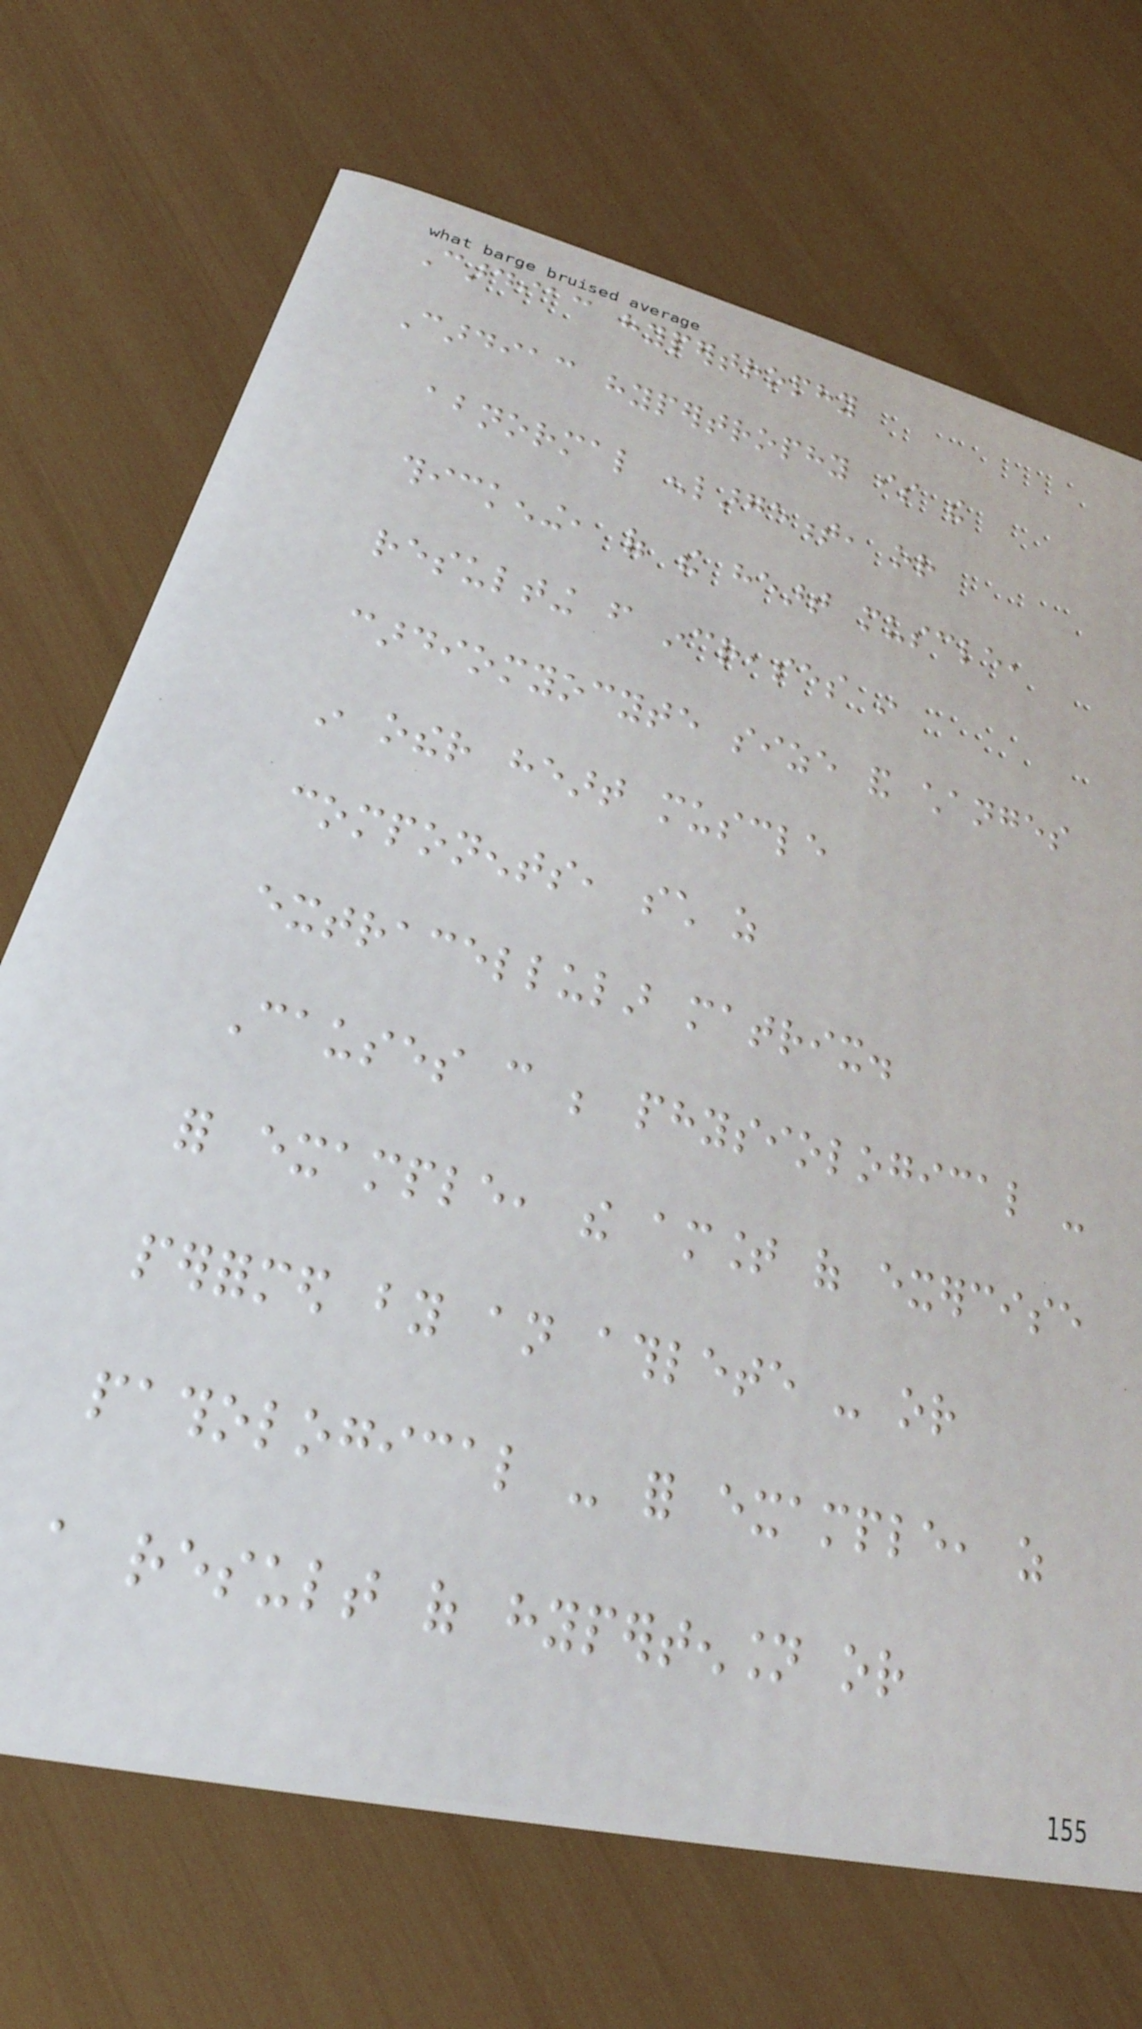Cardiac hypertrophy
Cardiac hypertrophy is the
abnormal enlargement, or
thickening, of the heart muscle,
resulting from increases in
cardiomyocyte size and changes
in other heart muscle
components, such as
extracellular matrix.
Causes can be physiological -
for example, the amount of exercise
performed by an athlete - or
pathological - for example, as
a result of hypertension or
